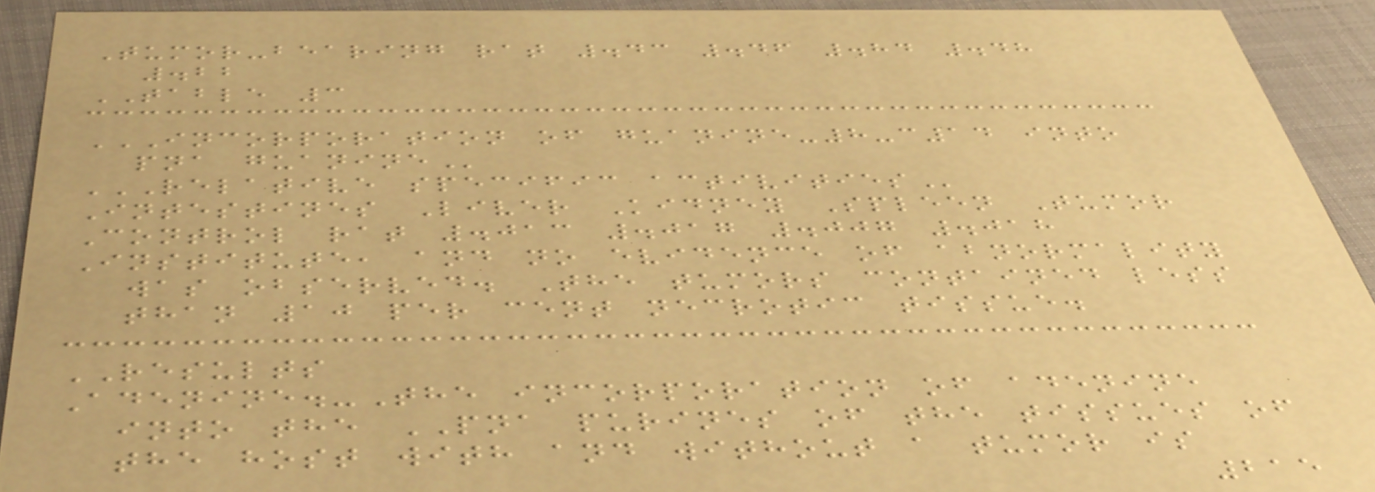Tumor-bearing rat .43 .46 .84 .48
.22
TABLE 3
INCORPORATION OF GUANINE-8-C14 INTO
PNA GUANINE
RELATIVE SPECIFIC ACTIVITIES
Intestines Liver Kidney Spleen Tumor
Control rat .013 .017 .007 .018
Institute, and no evidence of abnormality
was observed. The tumors contained less
than 10 per cent necrotic tissue.
RESULTS
Adenine.-The incorporation of adenine
into the PNA purines of the tissues of
the host with and without a tumor is
215
